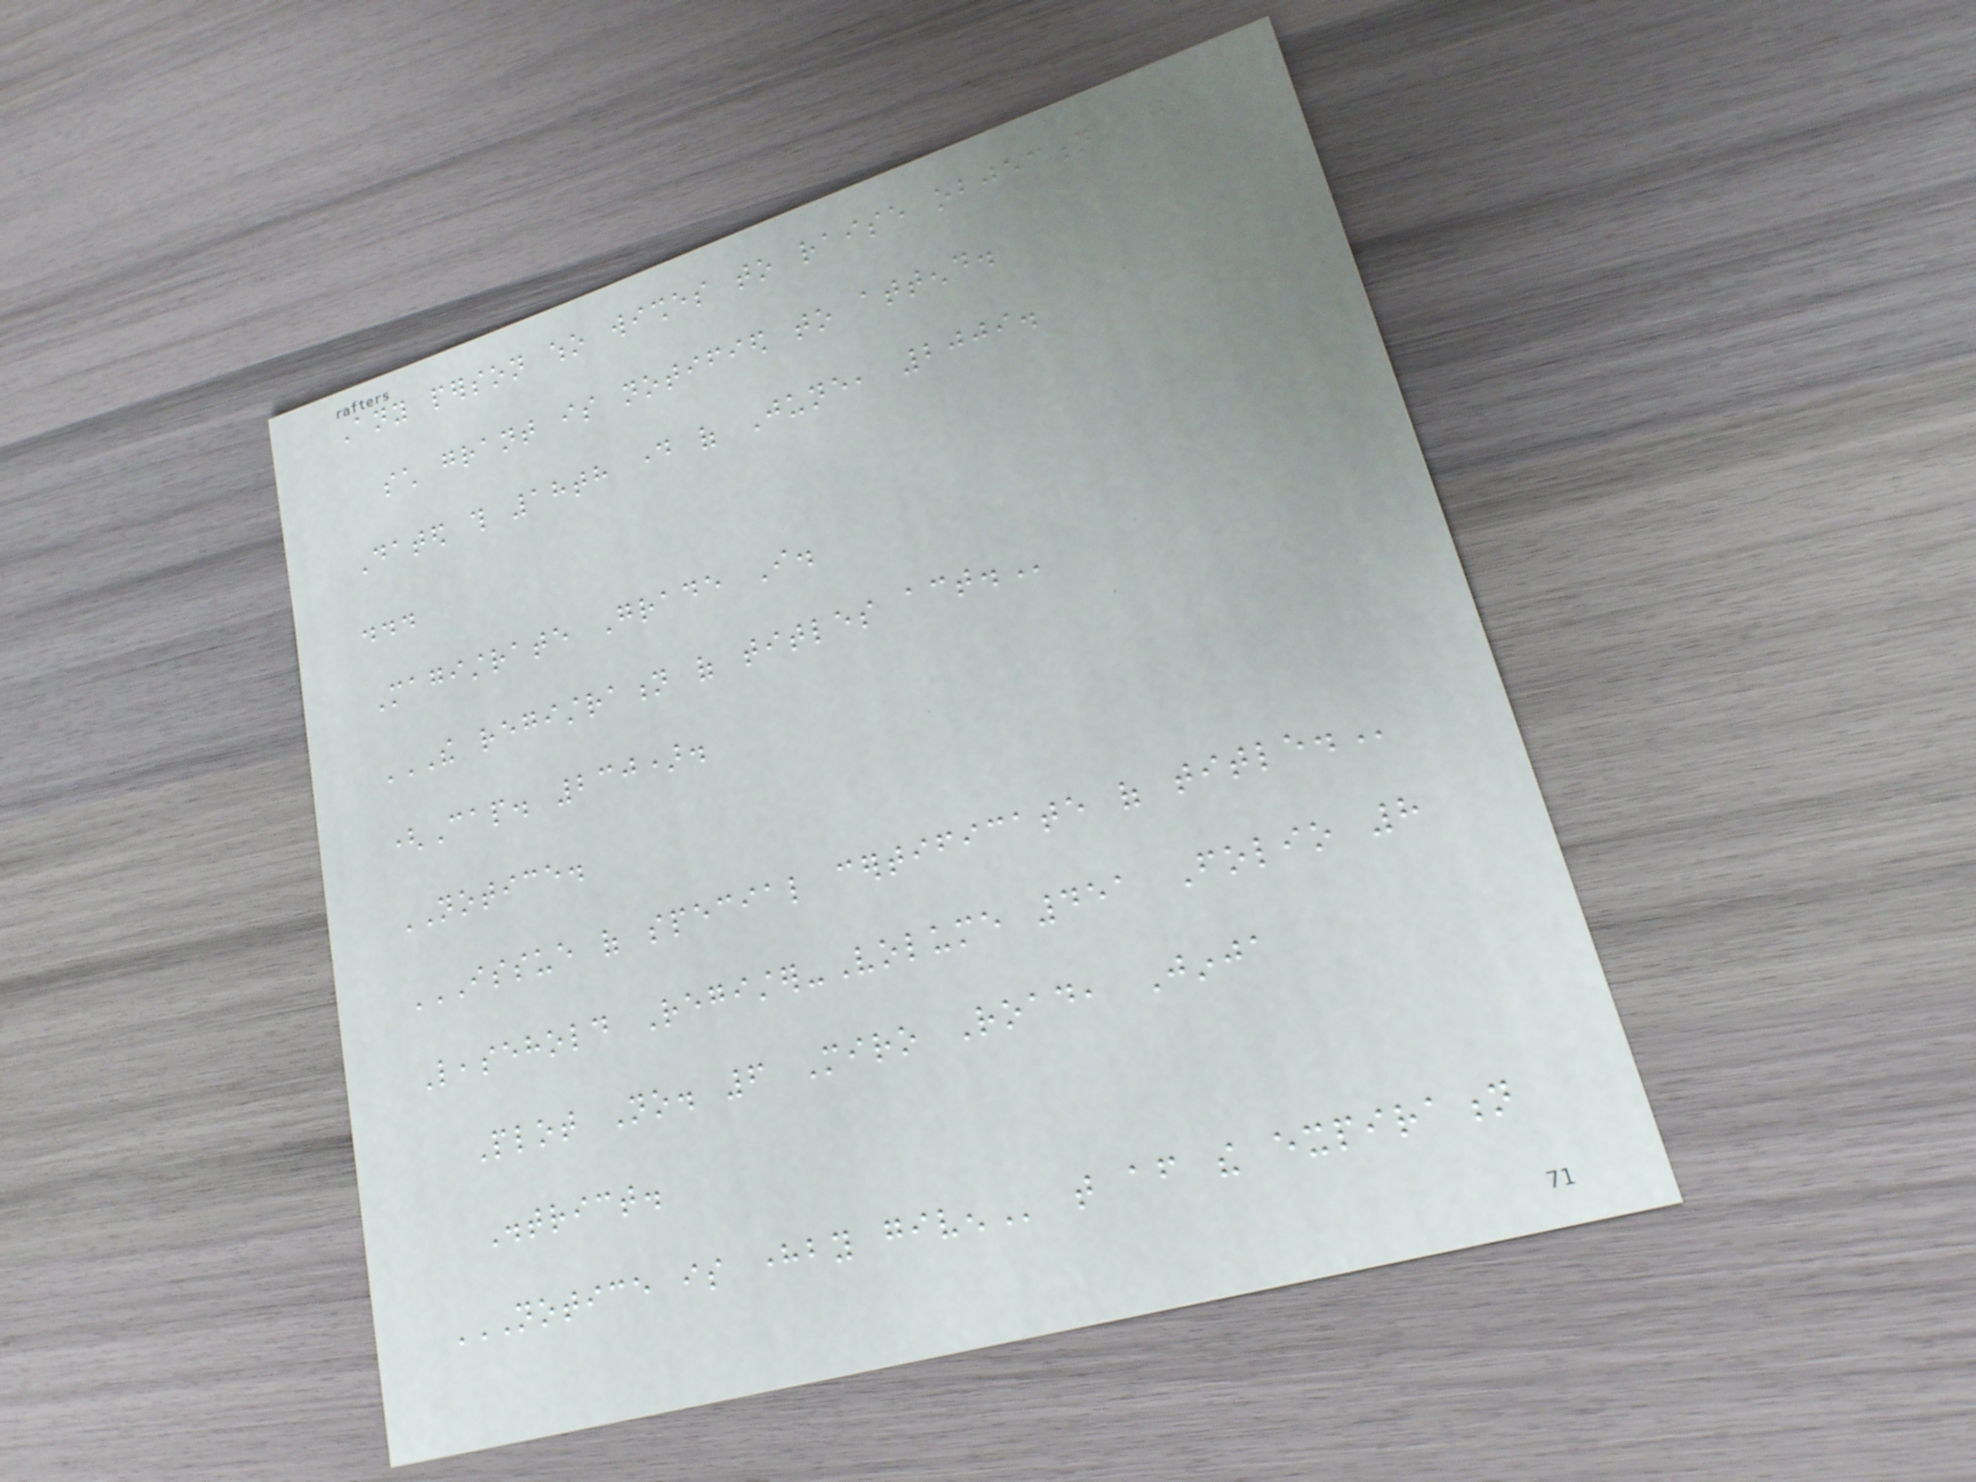Any person who wishes to raise objection against
such grant is notified to attend.
Dated this 18th day of June, 2009.
...
Magistrate Grade I.
THE REGISTRATION OF TITLES ACT.
(Cap. 230).
NOTICE.
ISSUE OF SPECIAL CERTIFICATE OF TITLE.
Leasehold Register-Volume 451 Folio 8
Plot No. 6 Miro Road, Jinja
District.
NOTICE IS HEREBY GIVEN that after the expiration
